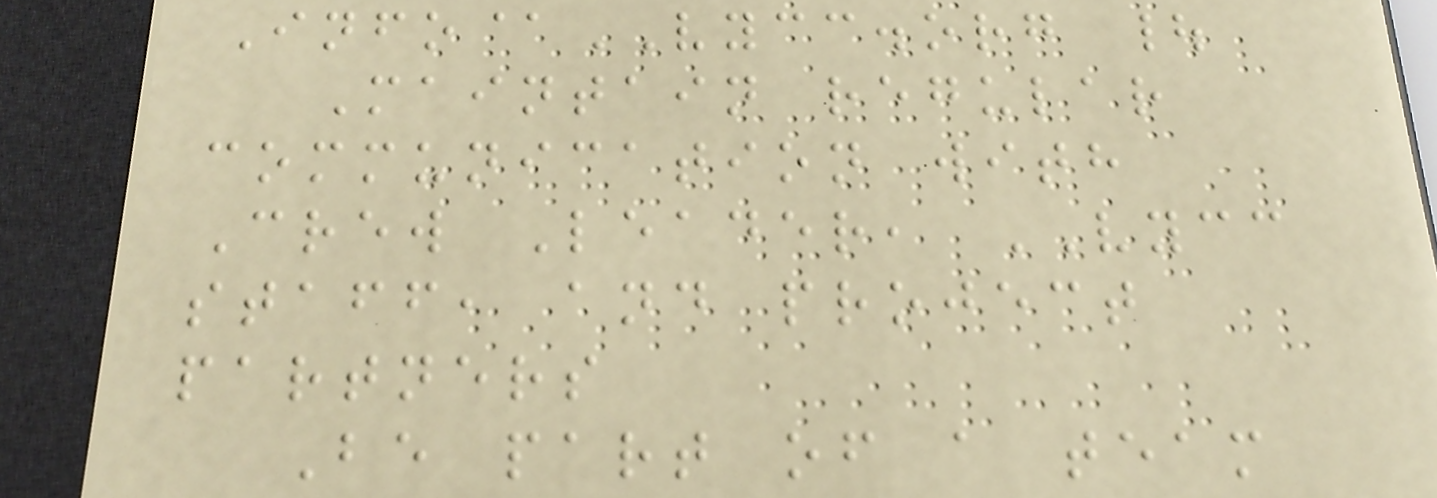Info@VYCC.org |
Maintain regular
communication with
Crew Leader, VYCC
staff, and project
partners
Be part of a team
